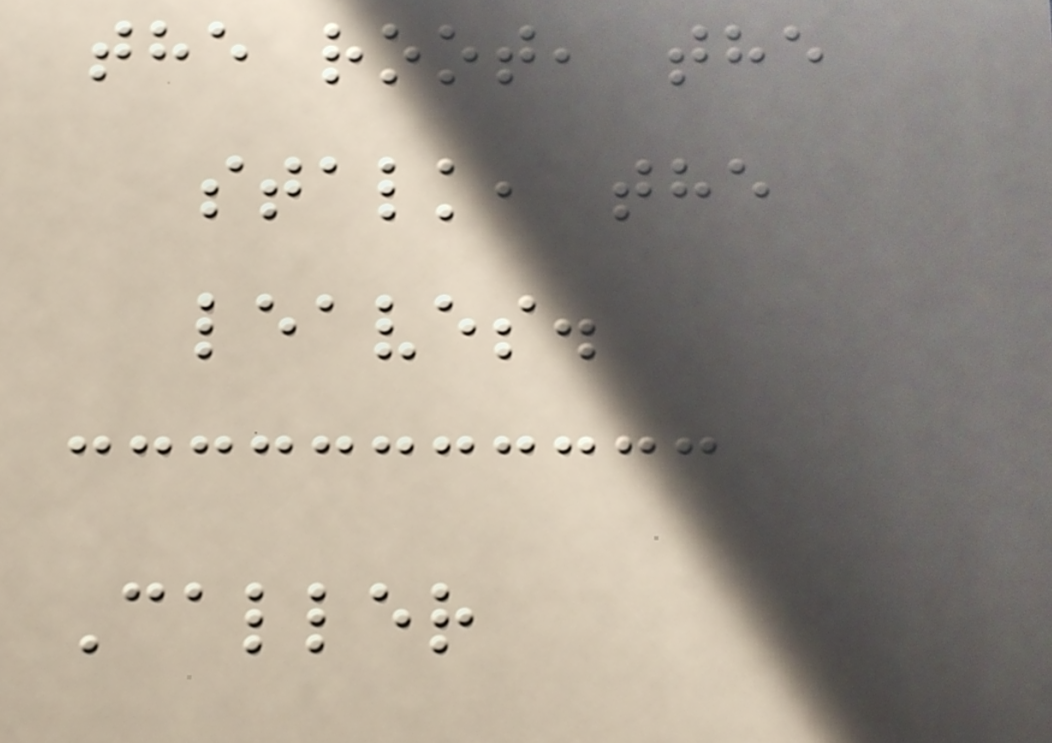the root, the
stalk, the
leaves.
Caller
